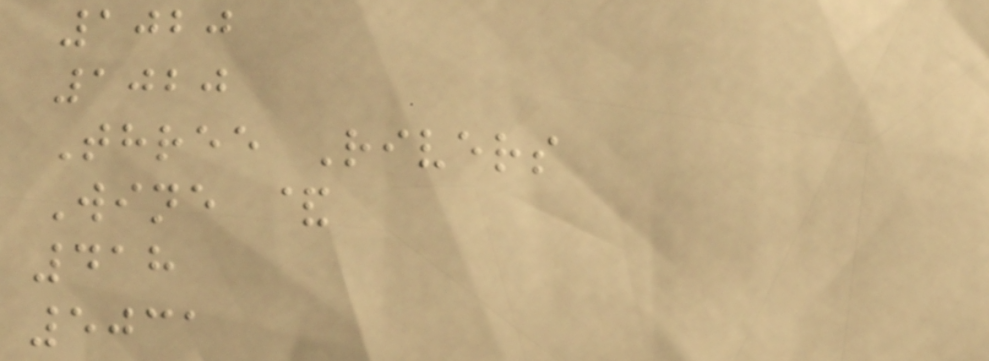1020
1020
Three Rivers
Wine &
418
5031
